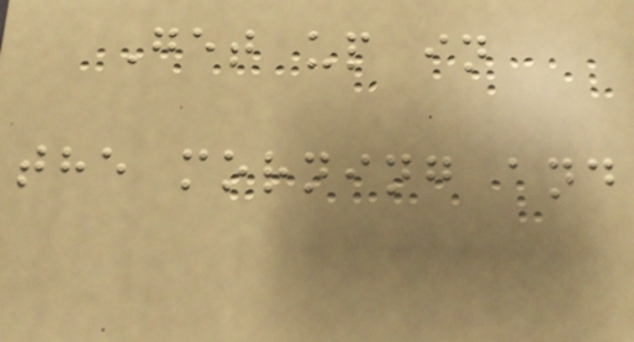Get up in
the morning and
